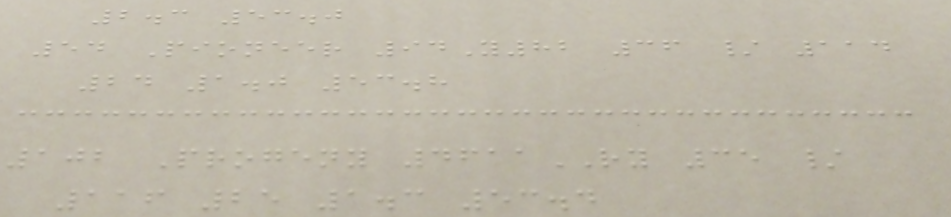2.3 53.0
54 Pioneer 94Y82 36 / 114
24 1.0 53.8
102 Progeny 4611RY 35 /
116 25 1.3 53.4
